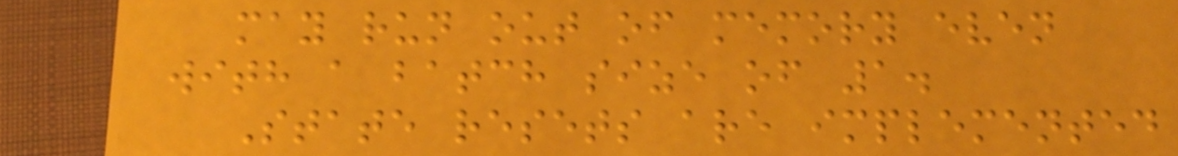may run out of memory even
with a batch size of 1.
State resets are implemented
